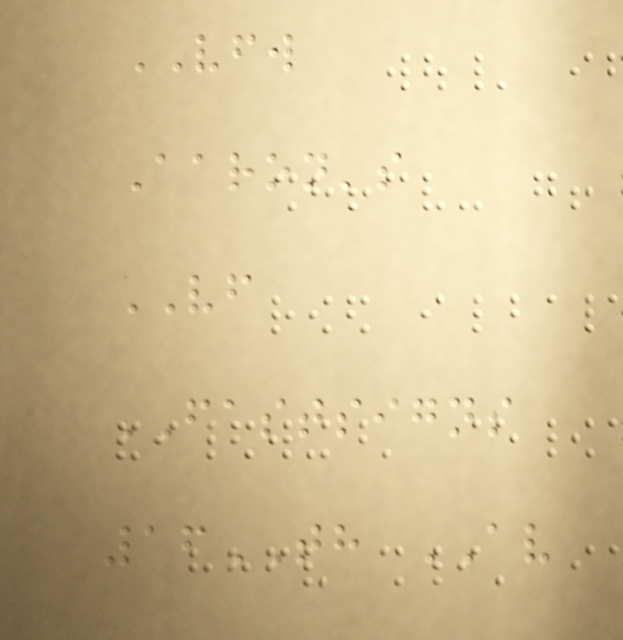VFW
Aaron's
VF
FASTSIGNS
16TH AV
